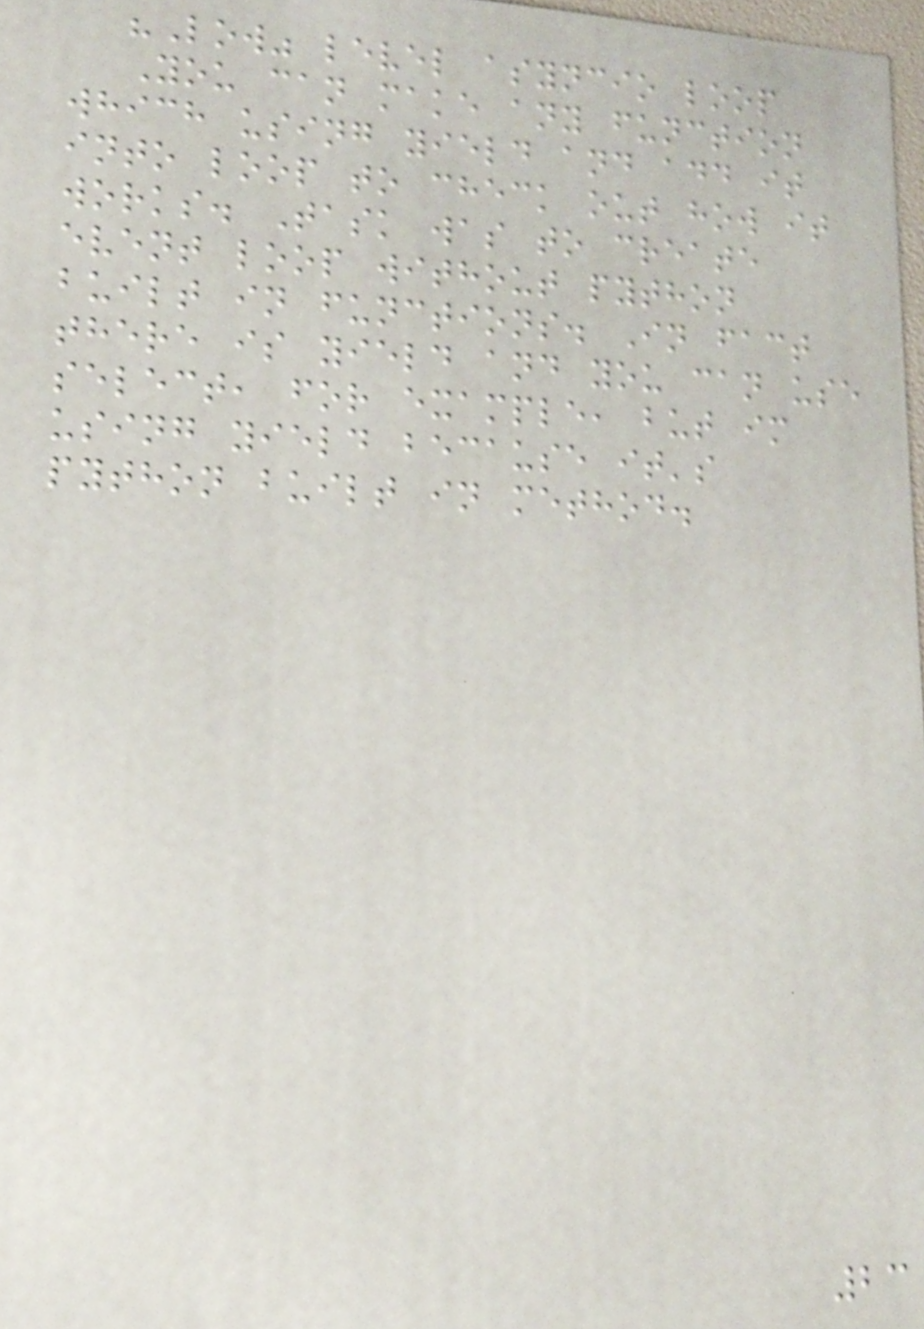"Low" level asyncio loop
You can make any function
which using yield and add it
into loop to check out how it
works. Task was to create
event loop without python
built in functions. In fact
there is yield and you can use
select, for example, but im
using yield because it's
python built in method.
23
